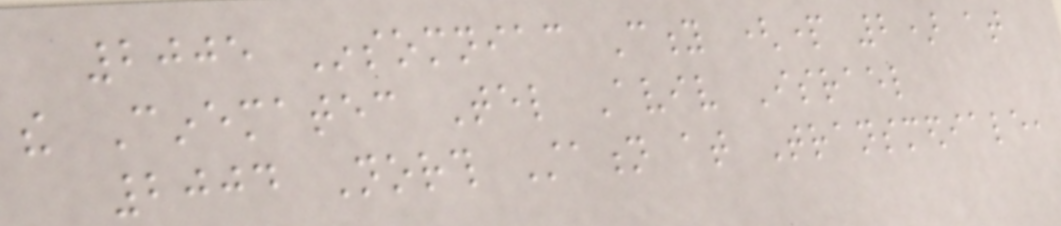2005 Insomniac City (part 2) at
the Cinematec Tel Aviv Israel
2004 North Station at Transmediale,
